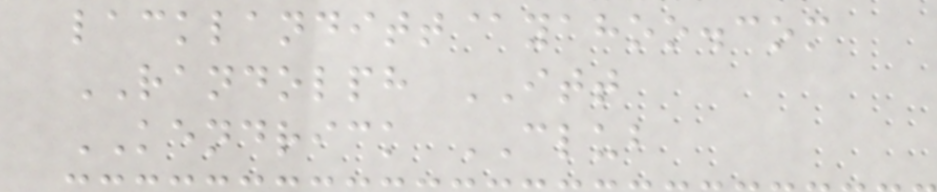lacklanditt@yahoo.com
RANDOLPH ITT
KENDRICK CLUB
